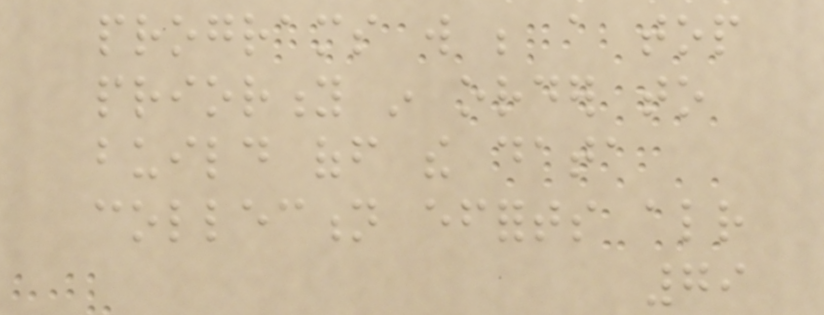programs will be a top
priority in order to
build off the data
collection efforts already
79
